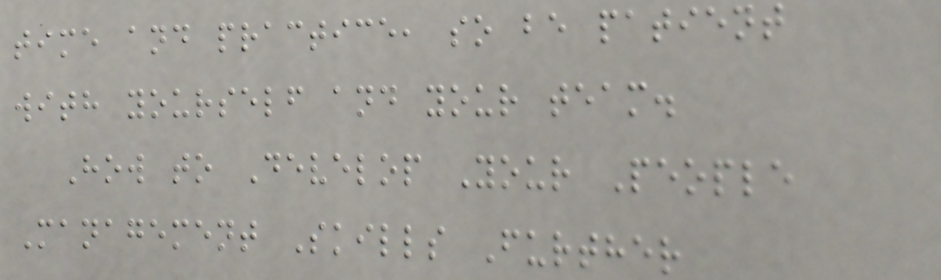time and practice, so be patient
with yourself and your team.
How to Develop Your People
Management Skills Further
